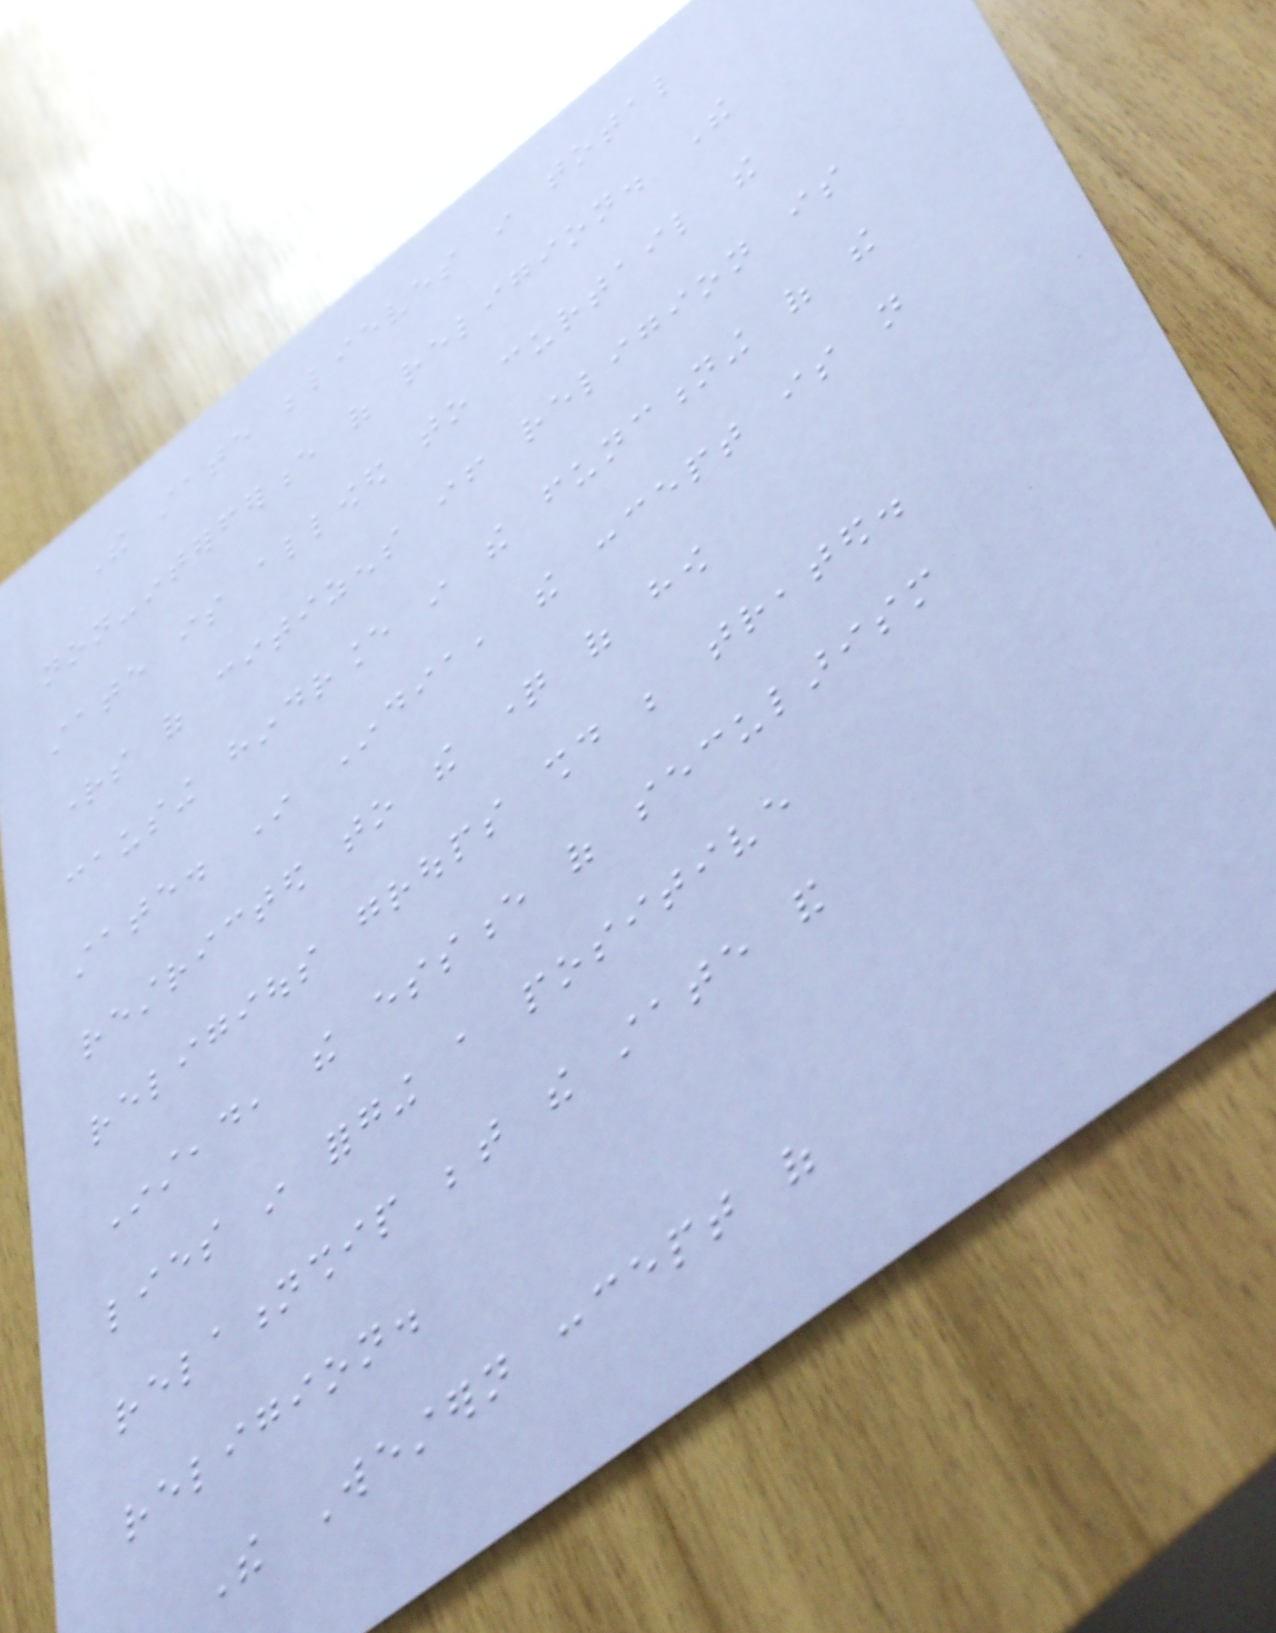The state believes in total
non-interference of religion. The
state is allowed to curtail the
rights of citizens if religion is
causing hindrance in the functioning of the
state. In India, the concept is not
restricted to the question of how
religious groups should be treated.
Instead, the essence of secularism
lies in forging a positive
relationship between the state and
religion.
The Western concept of
